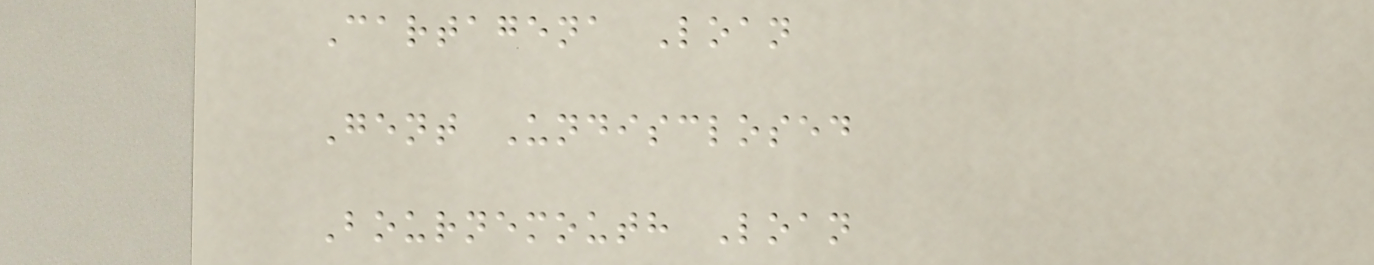Cartagena Loan
Gent Undisclosed
Bournemouth Loan
